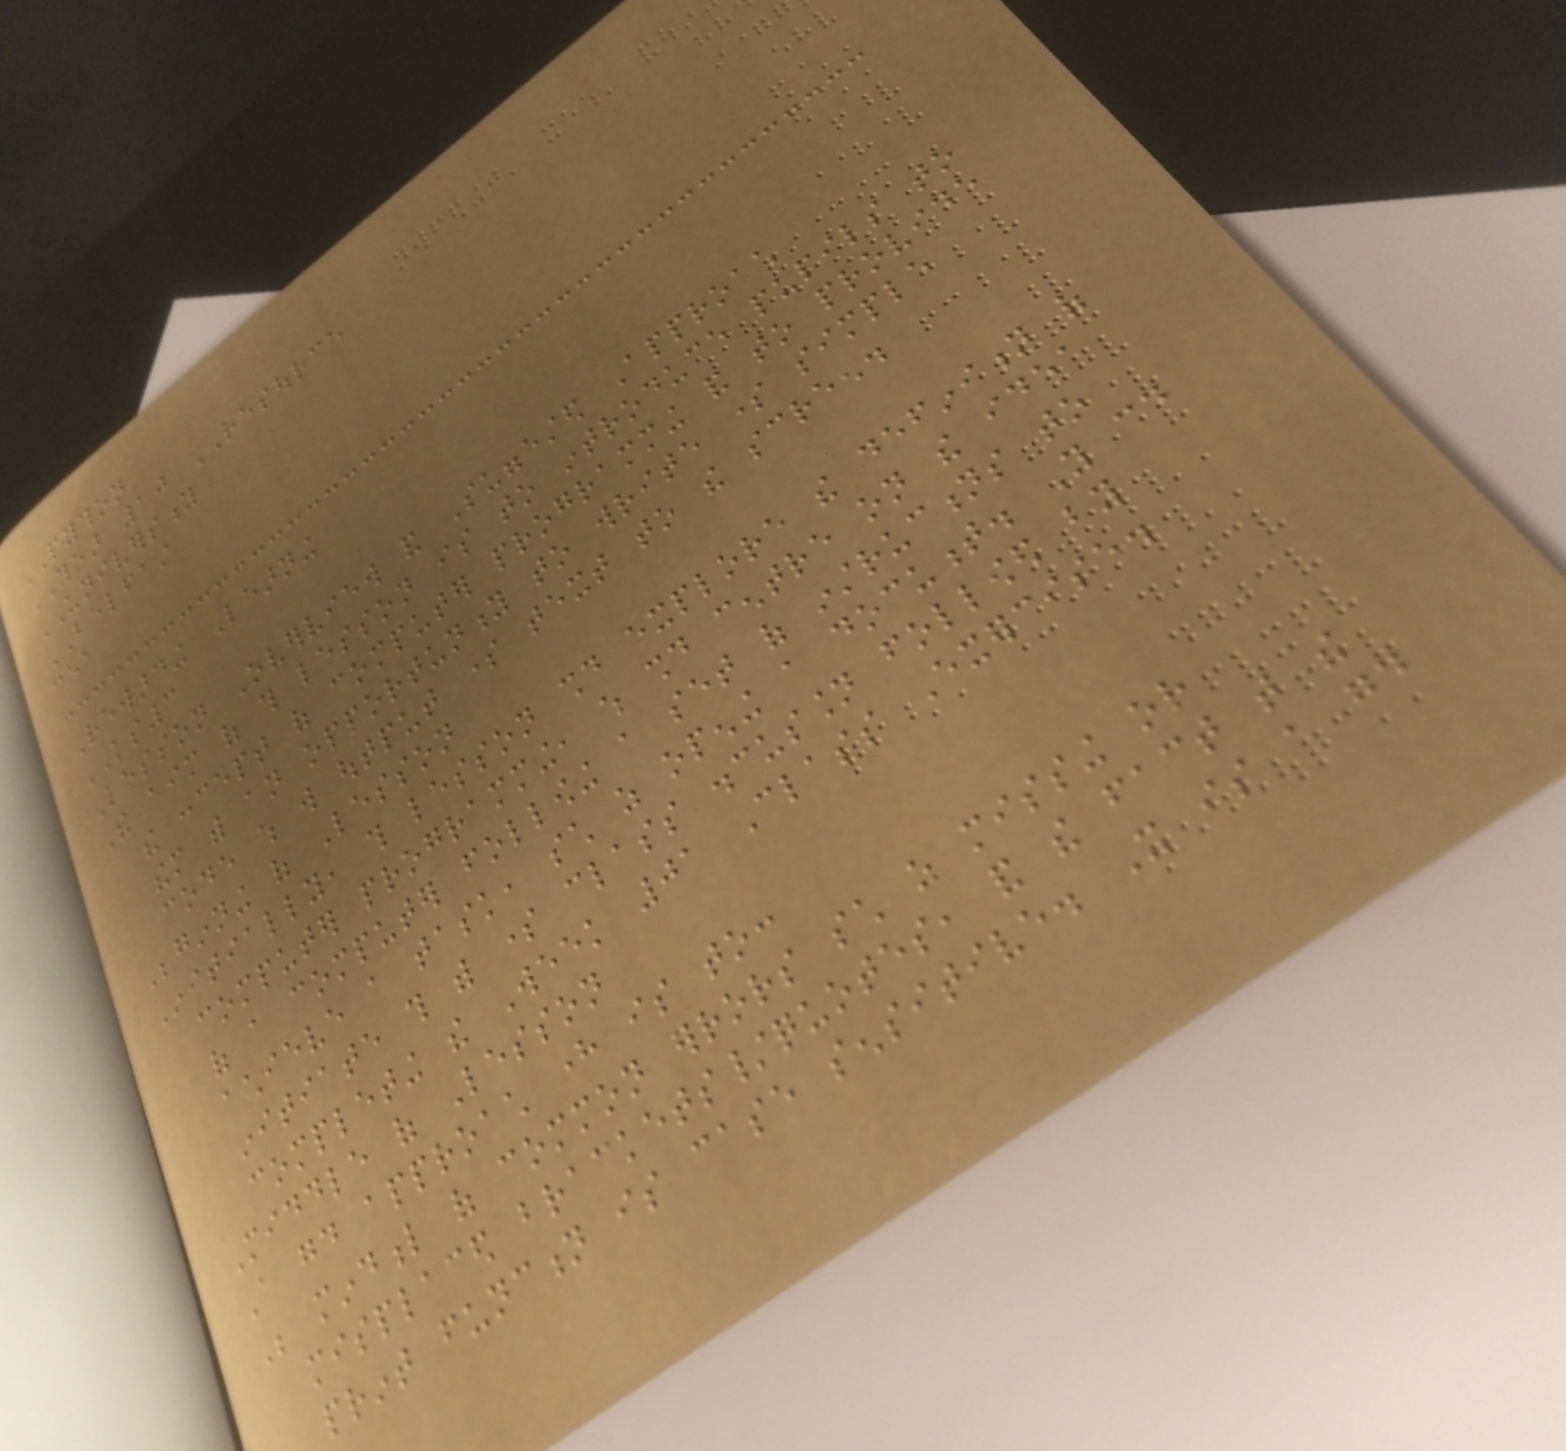PYTHON
YEAR 10 RESOURCE
UNIVERSITY
BELFAST
cea
Rewarding Learning
KS3
Lesson Overview and Suggested Approach
The aim of this lesson is to introduce pupils to
the concept of computer programming and to provide
them with an opportunity to write some simple
code which will output some text to the screen.
Beginning of Lesson
Initially, this lesson should explore the definition of
computer programming, which should centre on the idea
of a computer following a set of instructions to
achieve a task, such as opening a document. You could
initiate this with some class discussion followed by
completing the Week 01 Class Exercise.
Middle of Lesson
A good approach here is to:
Be mindful of common errors such as missing or
misplaced brackets/quotes, and the fact that the
print function is case sensitive. It is a good
